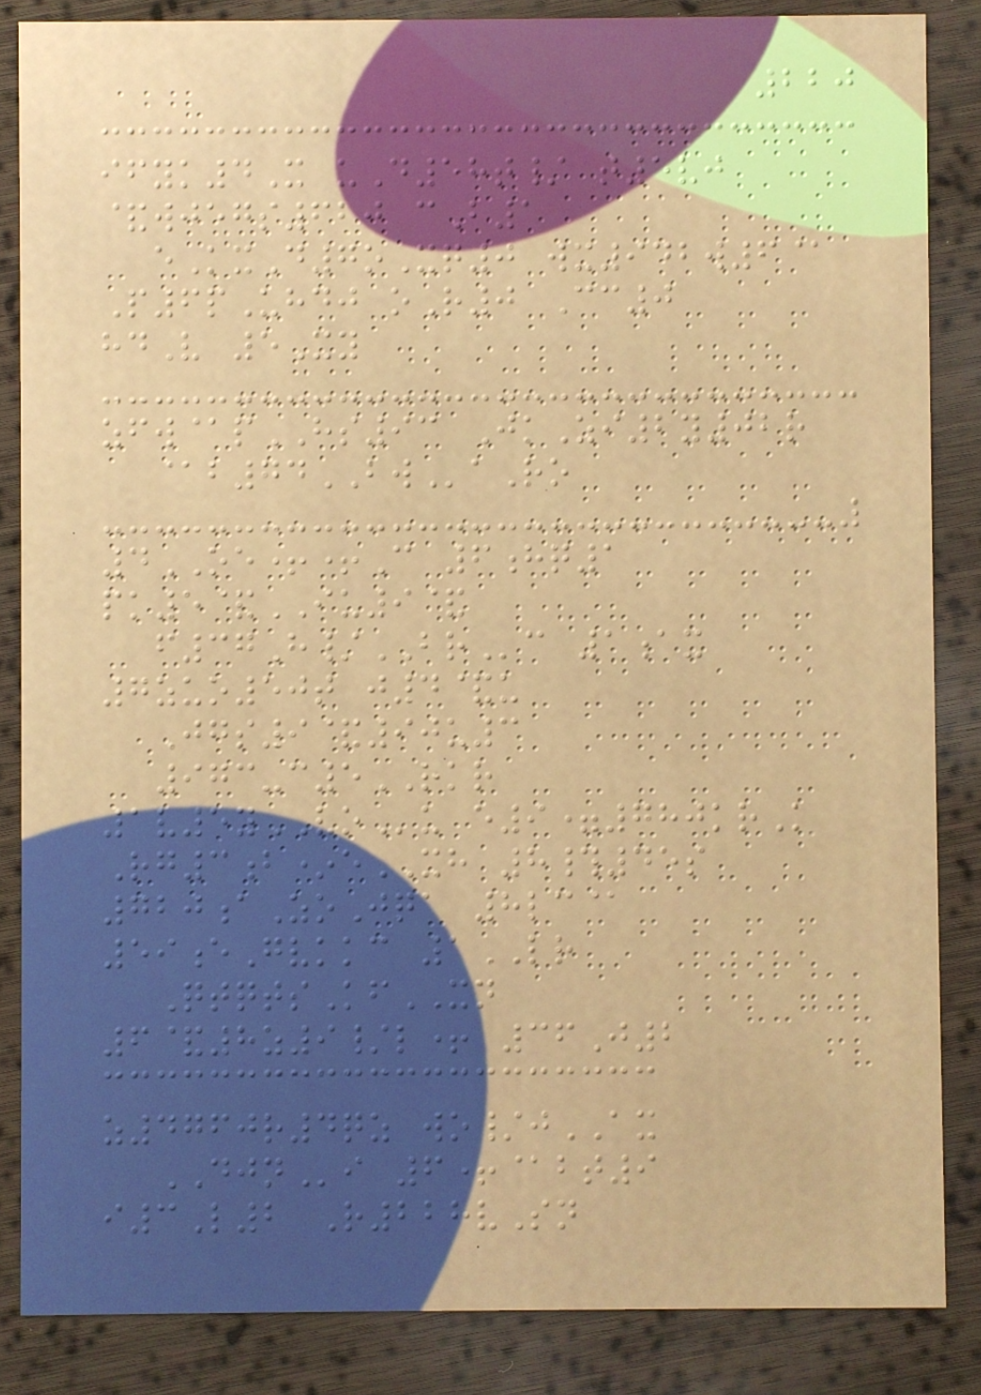220
ifyk4X uD58t/ t5vj
&wjegs620 cB1
eKxD7oXq0 wx942w6@
P6pUhdj oR0 Cc0
hdV 5Xy
zfw@pHS93 JkZi2y02r
@b74BWaRo
4OE++C 6hq1
pk5&IU9&
f37H/BRc 1ax
7zuo50t j4&u
Jgs9&90u3
973-c5RKR
1v5yVOu e9=780krK
Rg3b*eXH 8#45s
720aZoJqa 8lc@
59eGvkkc 1LR
QtqtsKfXN
6&8z9/l+ 36J2
z4760r4qz wo/jAX
DJNi 6+@bt9
i3L2 R228vSn
